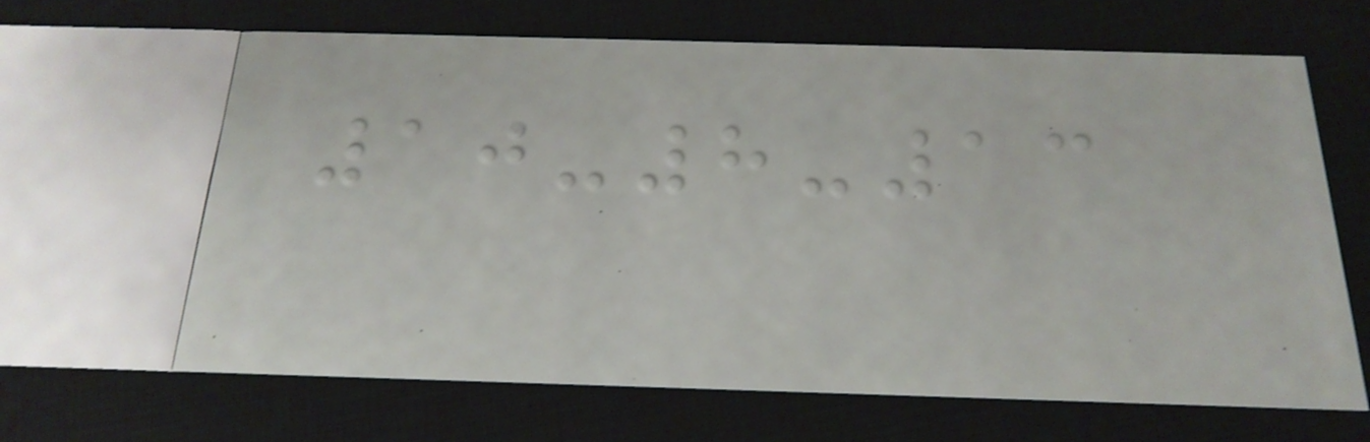10-8-13
